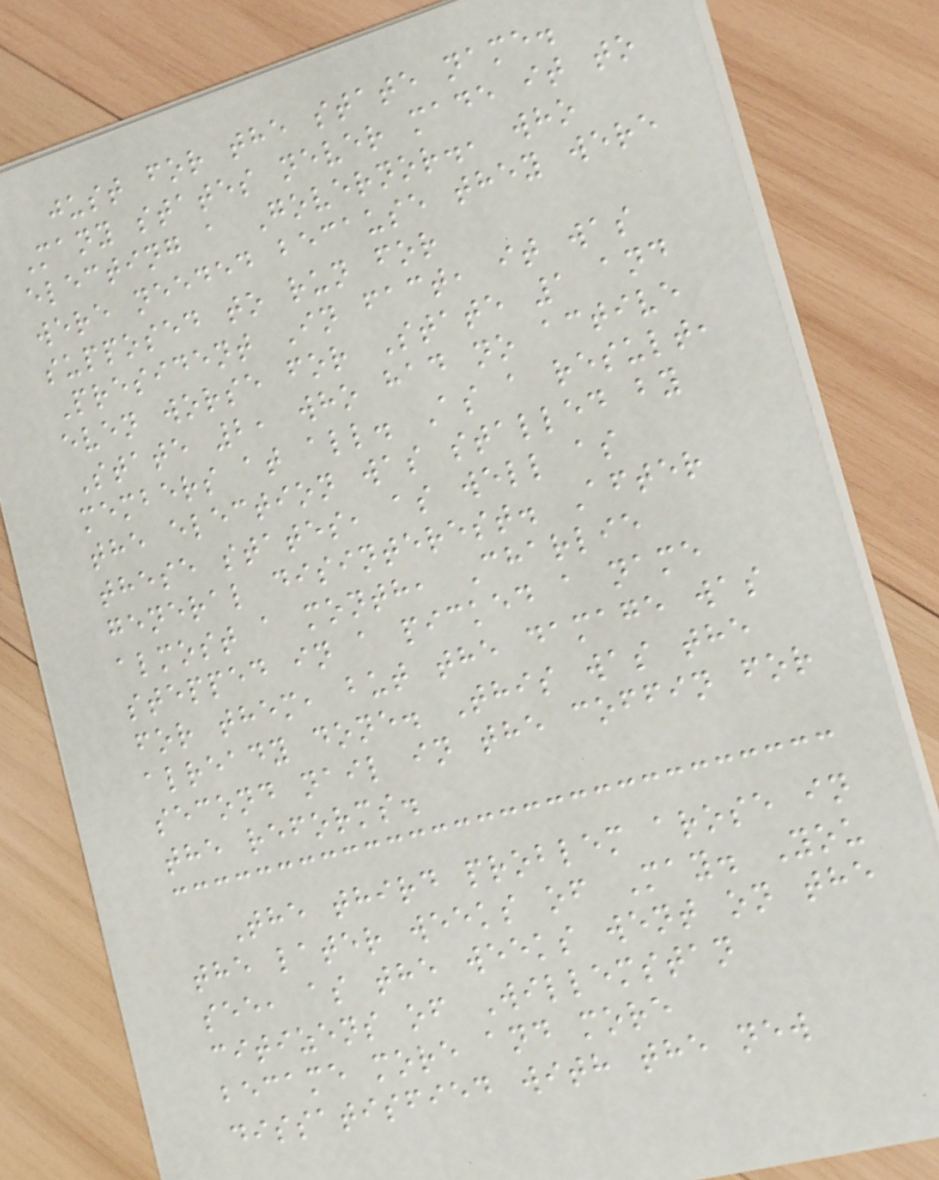just for the state name.
Many states never made it to
electing a Governor., who
were needed because they were
supposed to run for
President In fact, it was
even worse for State 1 and
State 2, who had no active
members at all. As a result,
the election was stalled by
these states, as well as
general disinterest. After
almost a month, Charlie
stepped in a picked a name
for them, but the damage was
already done. This was the
second nail in the coffin for
the reforms.
The third problem arose in
the later weeks of May. You
see, as the weeks went on the
citizens of Willemstan
became more and more
dissatisfied with the new
